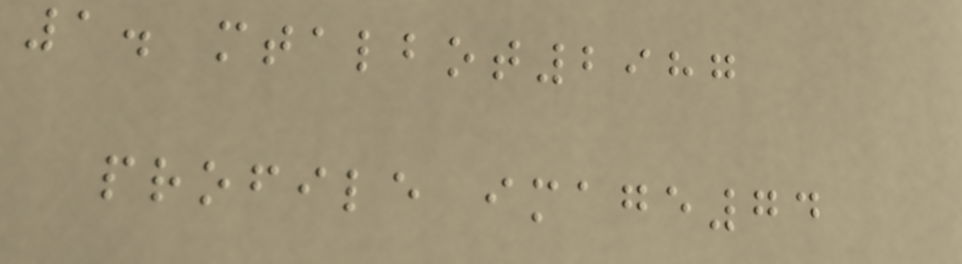1. mtalbot2987
profile image74
